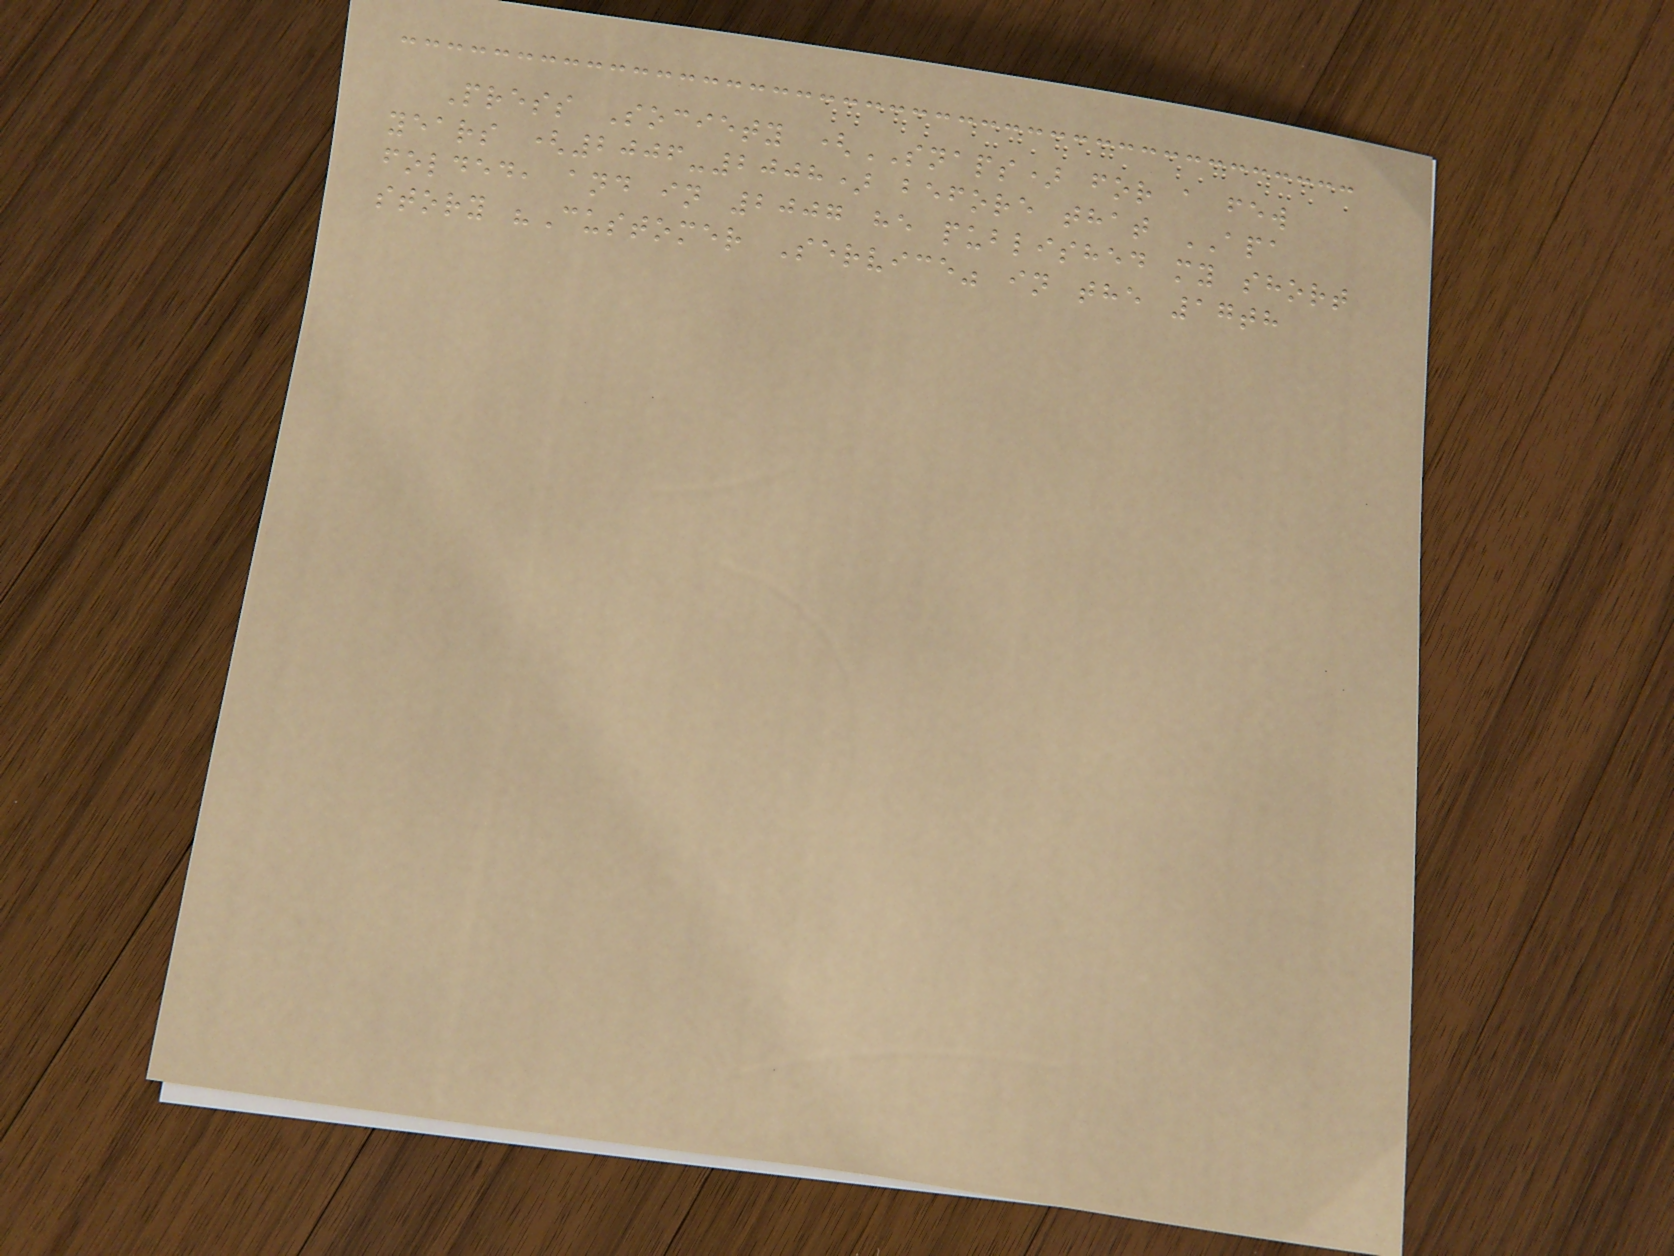Press Society (SNAPS) for a few
years (2006-2008) before that APA
folded, and in 2007 he published my short
story "Customer Service" in the 17th
